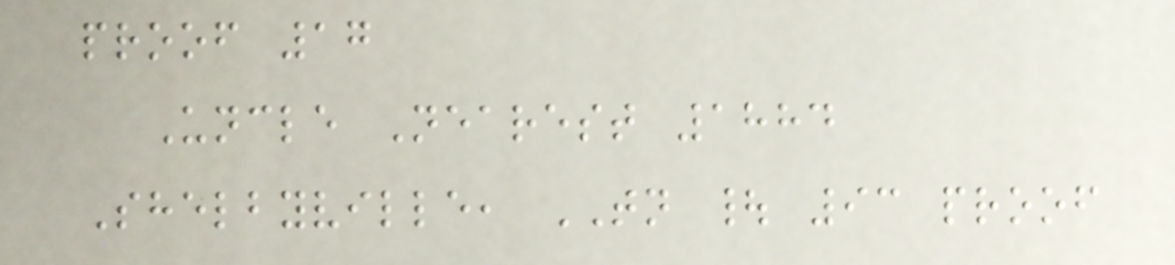proof 17
Uncle Nearest 1884
Shelbyville, TN | 93 proof
